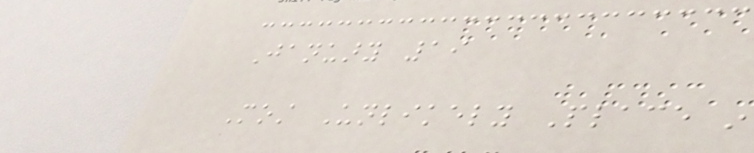January 19
Most Unlikely Place in
